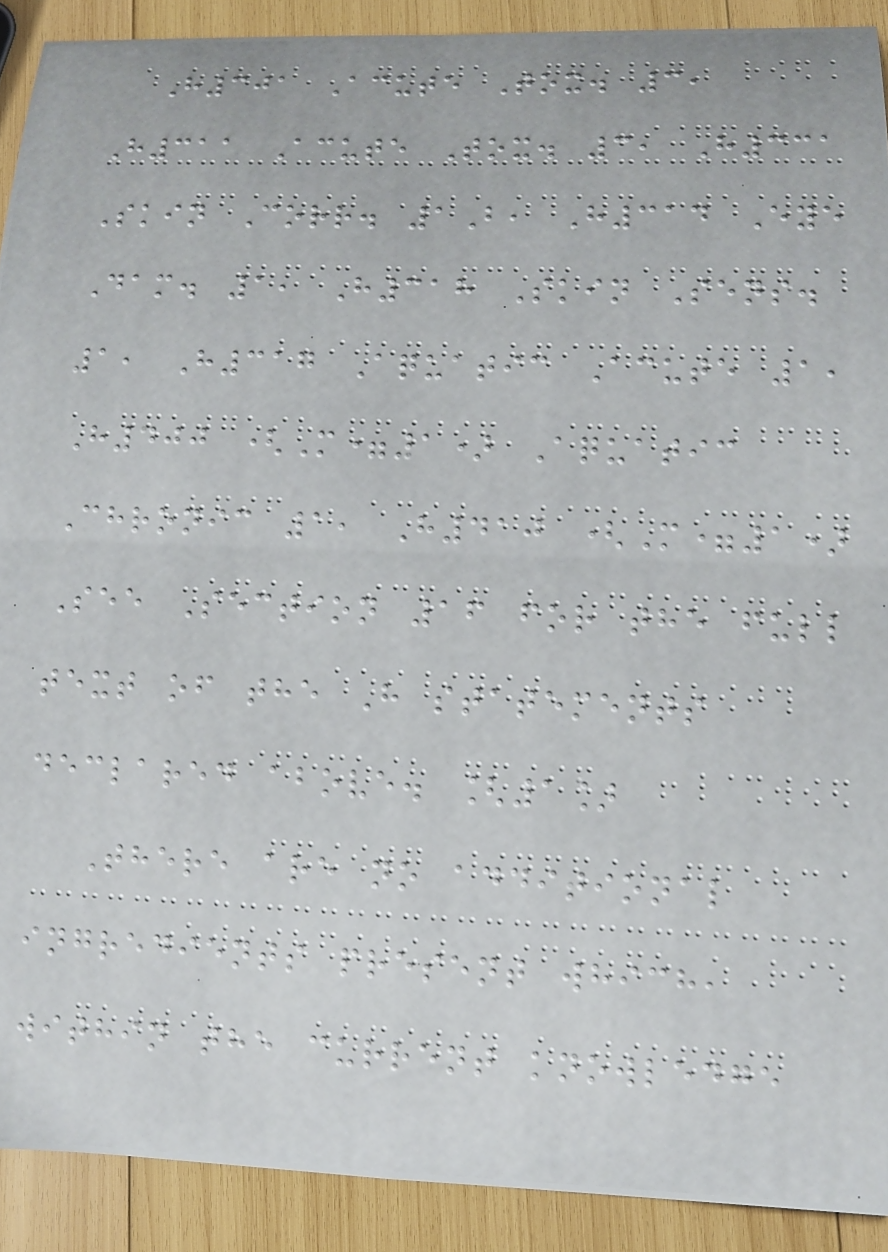H301 Acute Tox. 3,
H311 Acute Tox. 3, H331
Skin Corr. 1B, H314 Eye
Dam. 1, H318 Skin Sens.
1, H317 Aquatic Acute 1,
H400 (M=1) Aquatic
Chronic 1, H410 (M=1)
See Section 16 for the full
text of the H statements
declared above. [1]
There are no additional
ingredients present which,
within the current knowledge
